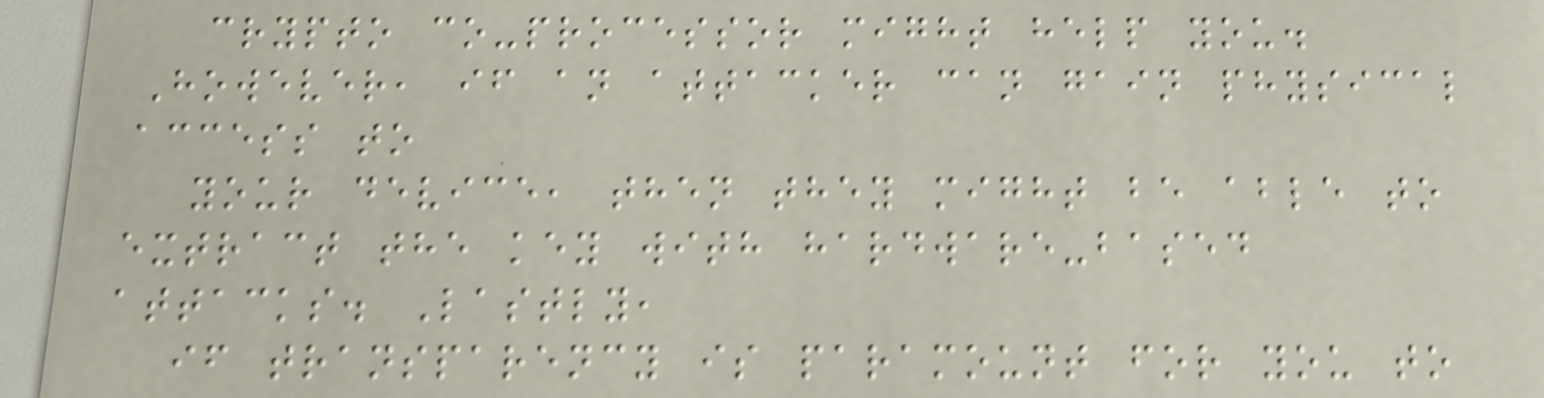crypto co-processor might help you.
However, if an attacker can gain physical
access to
your device, then they might be able to
extract the key with hardware-based
attacks. Lastly,
if transparency is paramount for you to
